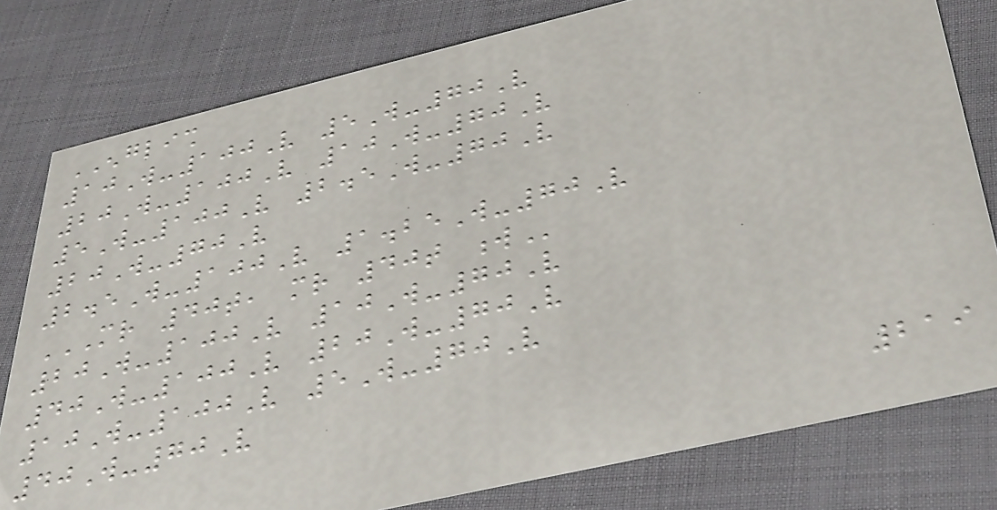ENGLISH
10W-100V 5W-70V
20W-100V 10W-70V
5W-100V 2.5W-70V
20W-70V
2.5W-100V 1.25W-70V
MR 40T, MR 40T W
20W-100V 10W-70V
40W-100V 20W-70V
10W-100V 5W-70V
40W-70V
219
